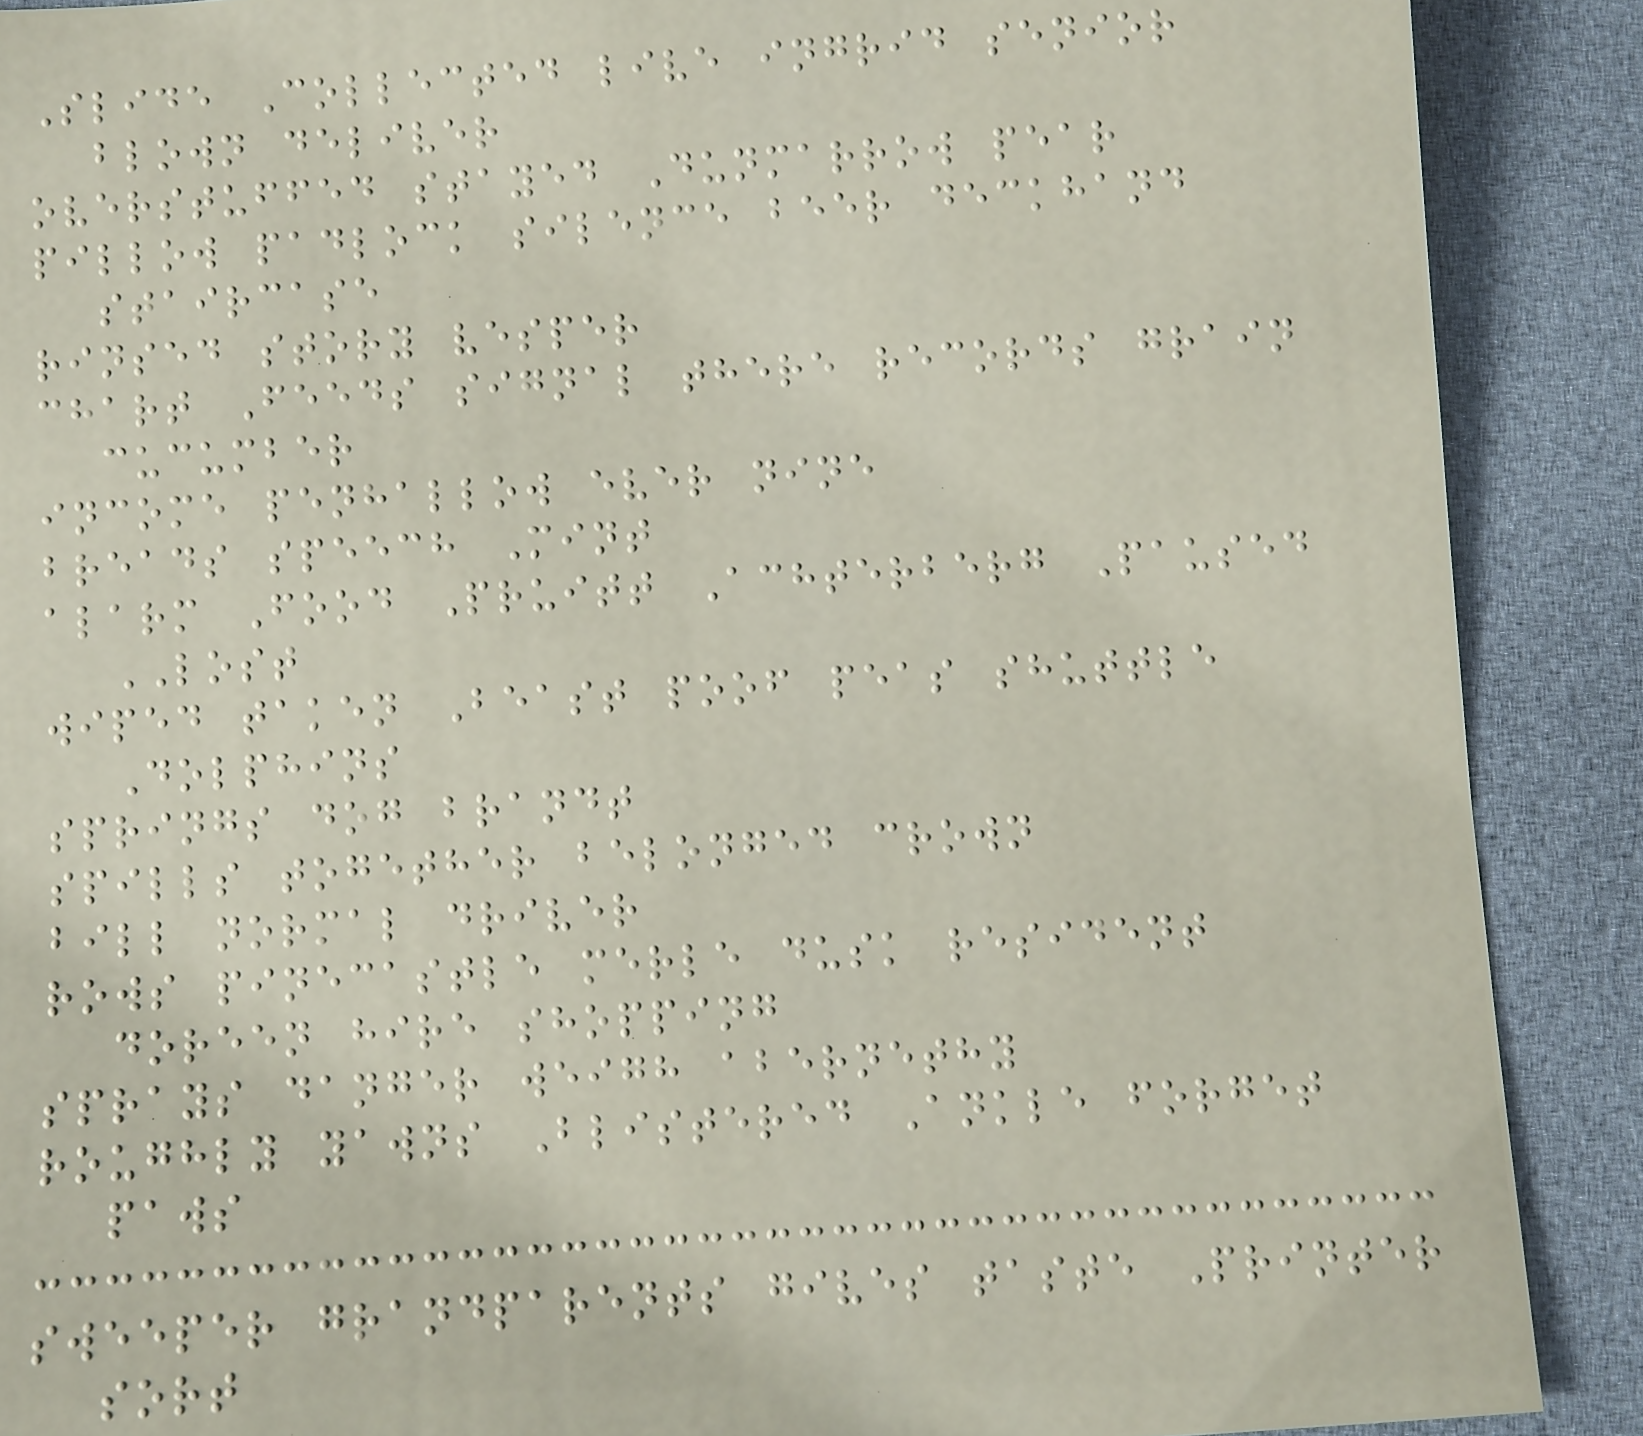Slide Collected live ingrid senior
blown deliver
overstuffed stayed Dunmarrow pear
pillow padlock silence beer deckhand
staircase
rinsed story vesper
chart Feeds signal there records grain
cucumber
income penhallow ever nine
breads speech Mint
alarm Food Pruitt Achterberg Paused
LOST
wiped taken Beast poof peas shuttle
Dolphins
springs dog brandt
spills together belonged crown
bill normal driver
rows pinecastle merle dusk resident
doreen hire shopping
sprays danger weigh abernethy
roughly yawns Blistered Ankle forget
paws
sweeper grandparents gives taste Printer
sort
